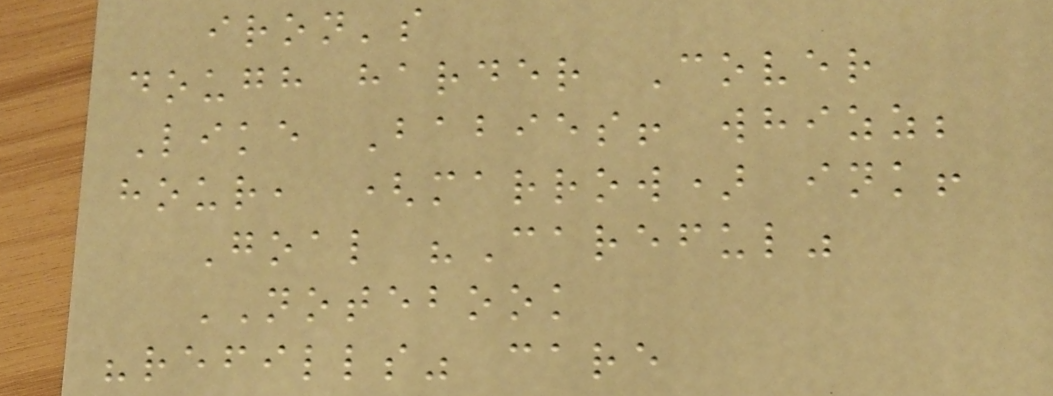iron's
dough harder Cover
Like Babies! whizz;
hour, (marrow) ink!
Goal "Careful"
NOTEBOOK
"refills" care
